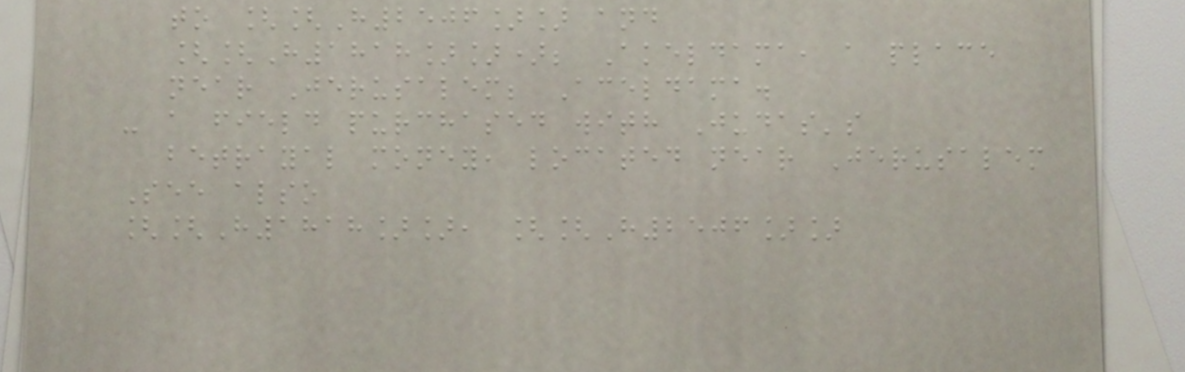to [[H2506]] and
[[H1818]]); Akeldama, a place
near Jerusalem; Aceldama.
- a field purchased with Judas's
betrayal money, located near Jerusalem
See also
[[H1818]], [[H2506]]
